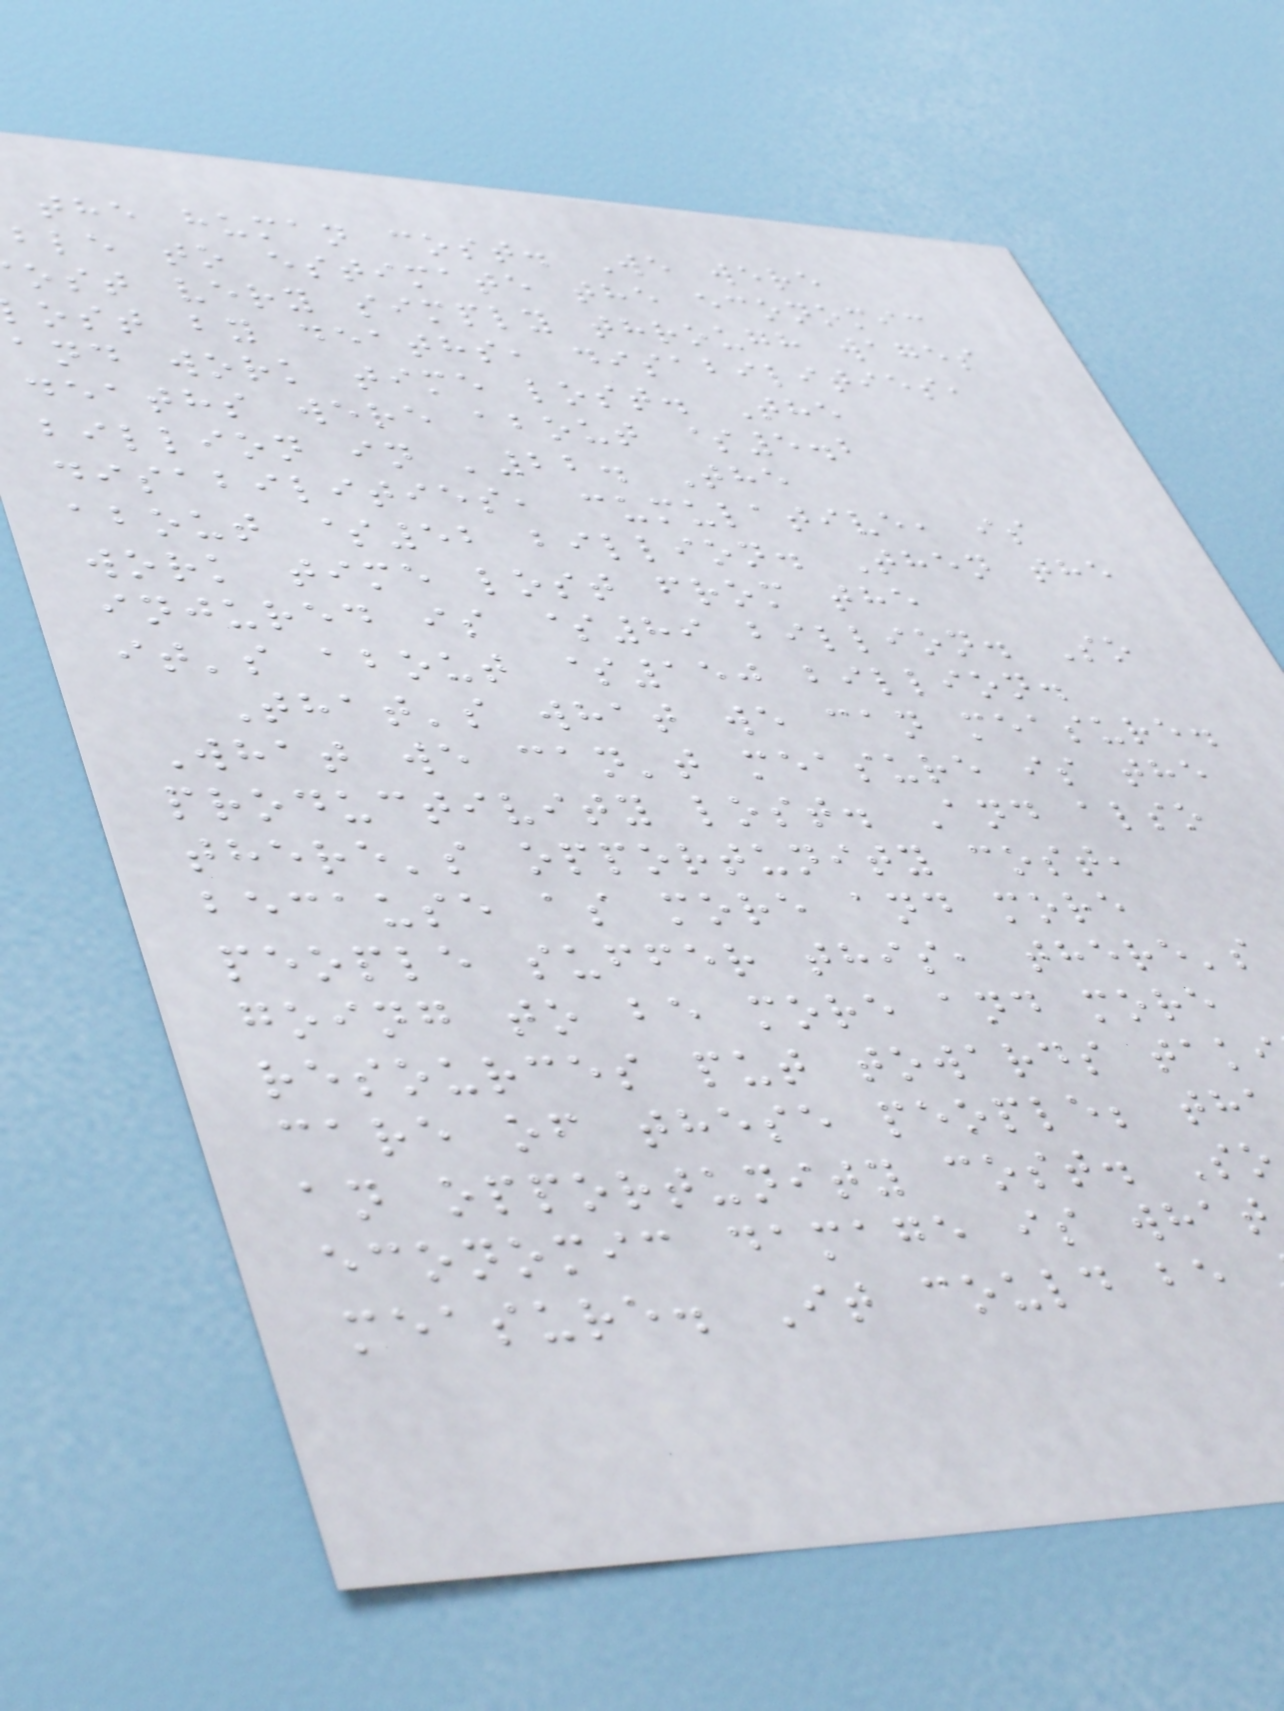the human cost. We were
ble to estimate the economic
ost very simply through wages
ost by deaths, disabilities,
and work time lost. The
deaths were about $5.2
billion in '22. The
disabilities, cumulative, is
about $52 billion. Then the
work time lost from the
injured is $89 billion. So
it's about $150 billion.
That's what we can measure.
What we can't measure is the
productivity lost. And also
there's opportunity cost,
because as more and more
people suffer this, there's
going to be more and more
resources put towards tak
care of these people; tha
an opportunity cost. So
economic damage is what
measure. It could be
